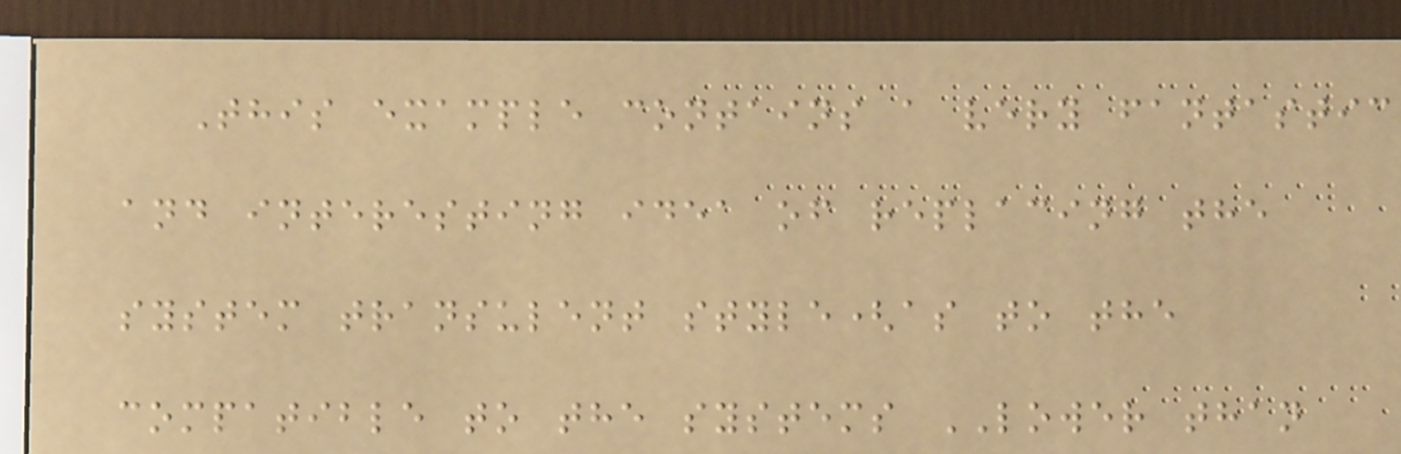This example contains a very fantastic
and interesting idea of replacing the
system transulent style(as to the
compatible to the systems LOWER than
